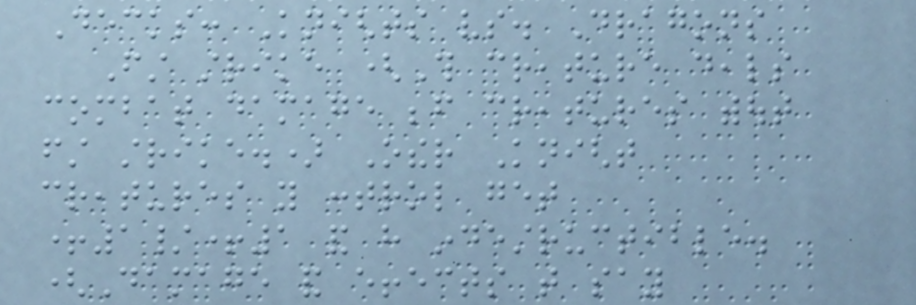Decks: Knights vs. Dragons
First strike (This creature deals
combat damage before creatures without
first strike.) Other Knight
creatures you control get
+1/+1 and have indestructible.
(Damage and effects that say
